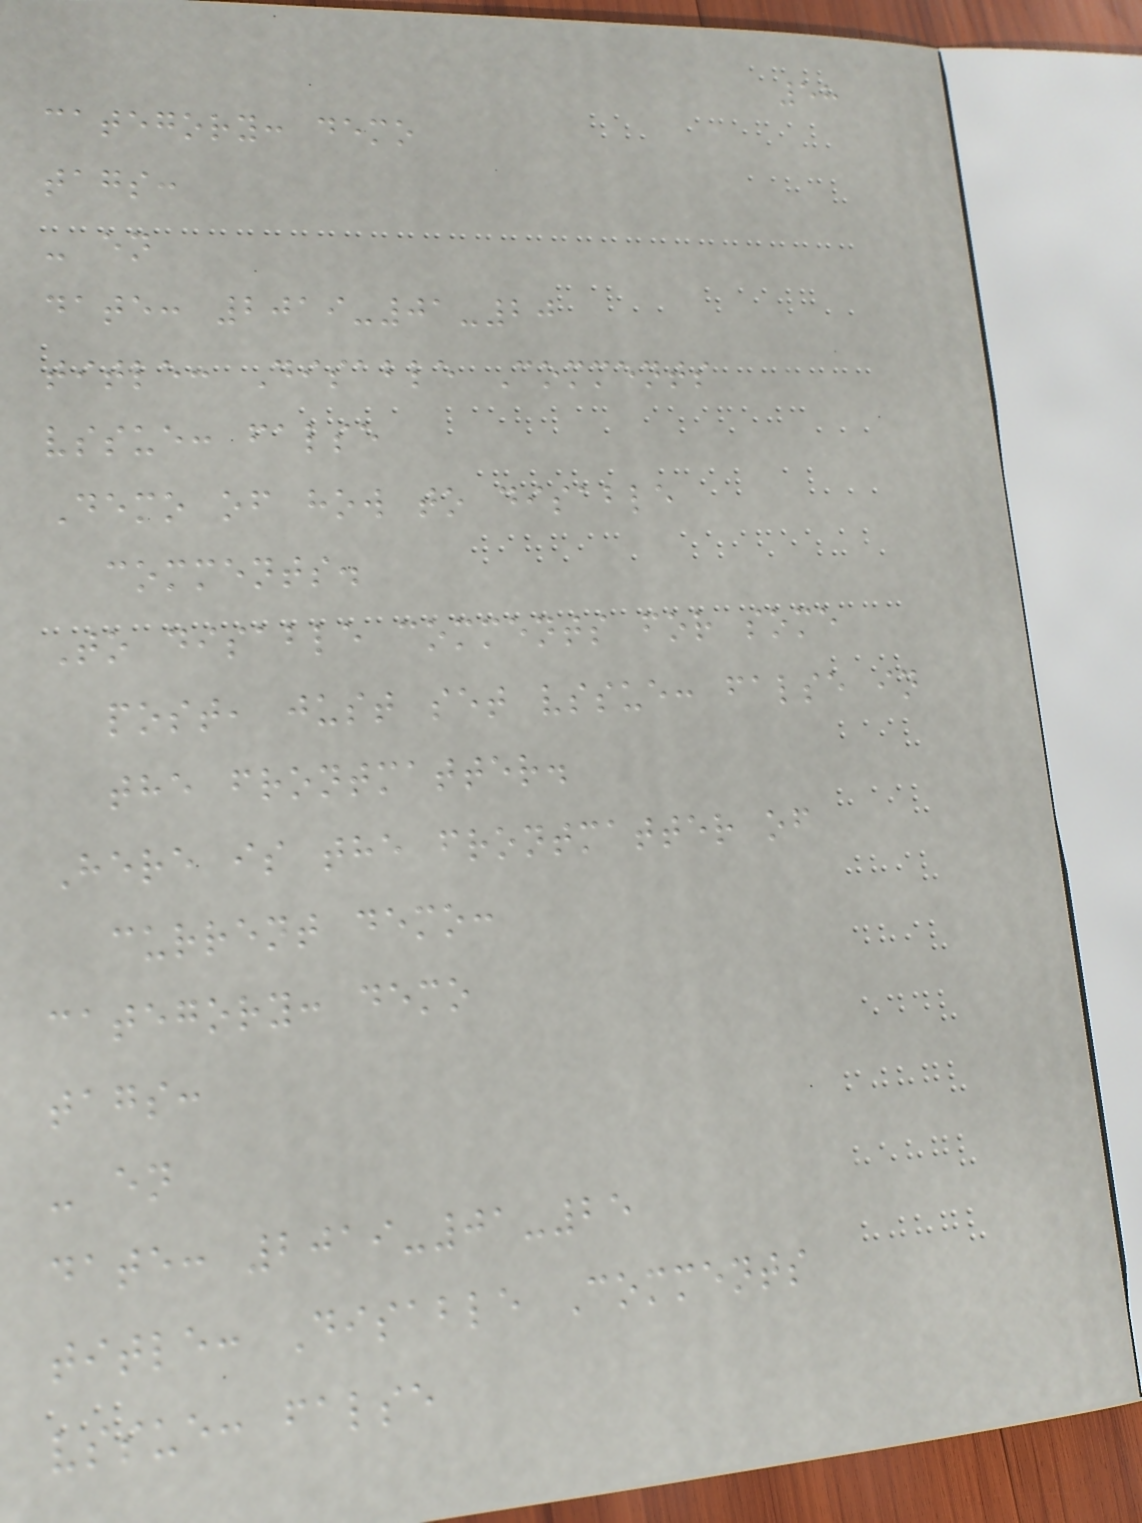58
category: demo
tags:
- en
date: 2019-01-20
title: Disable Comments
vssue: false
Demo of how to disable
comments.
To disable comments for some
post, just set vssue: false in
the frontmatter.
Here is the frontmatter of
current demo:
category: demo
tags:
- en
date: 2019-01-25
title: Disable Comments
vssue: false
